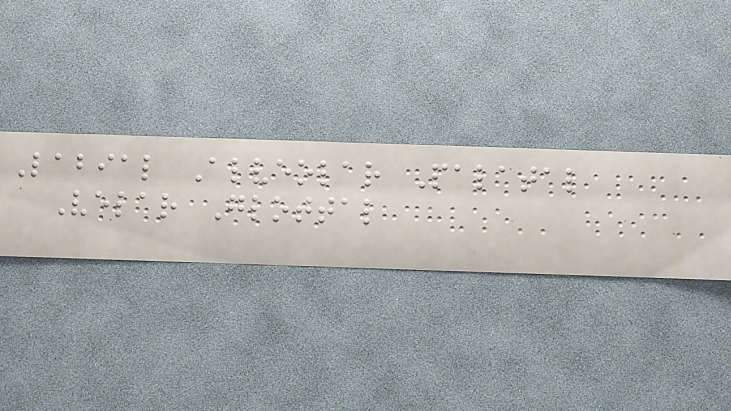Labial Alveolar Palatal
Velar Glottal
